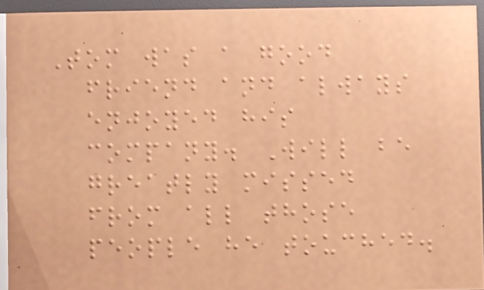Tom was a good
friend and always
enjoyed his
company. Will be
greatly missed
from all those
people he touched.
